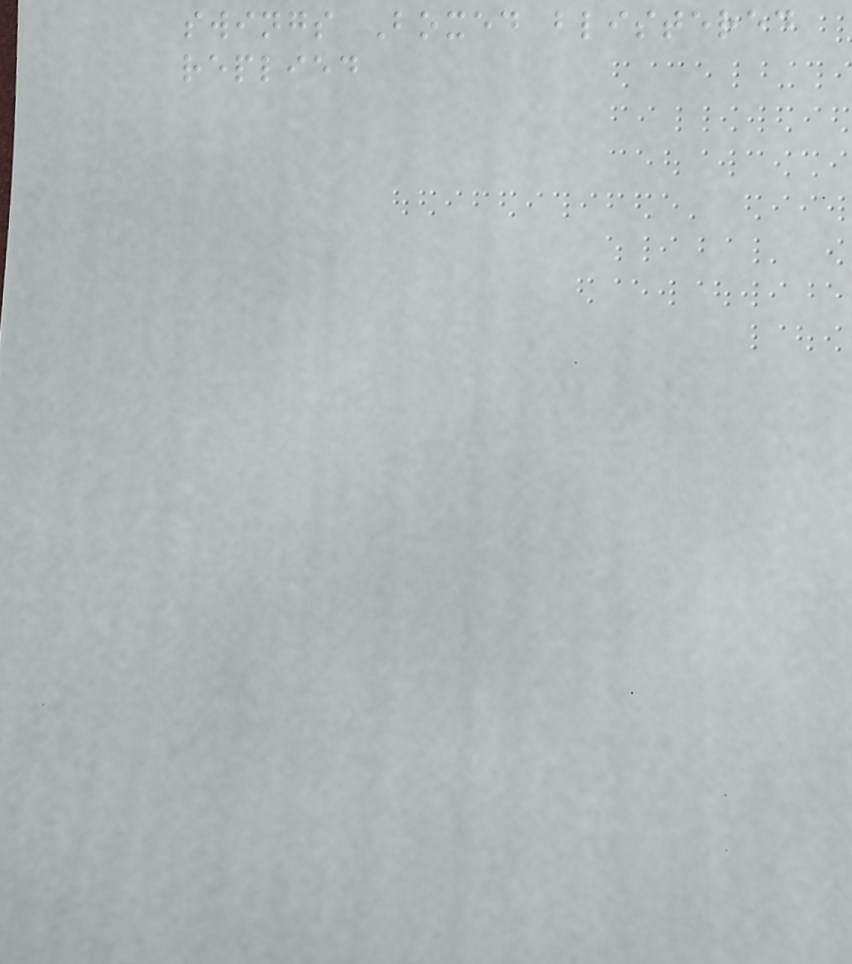swings Boxed blistered
replied
